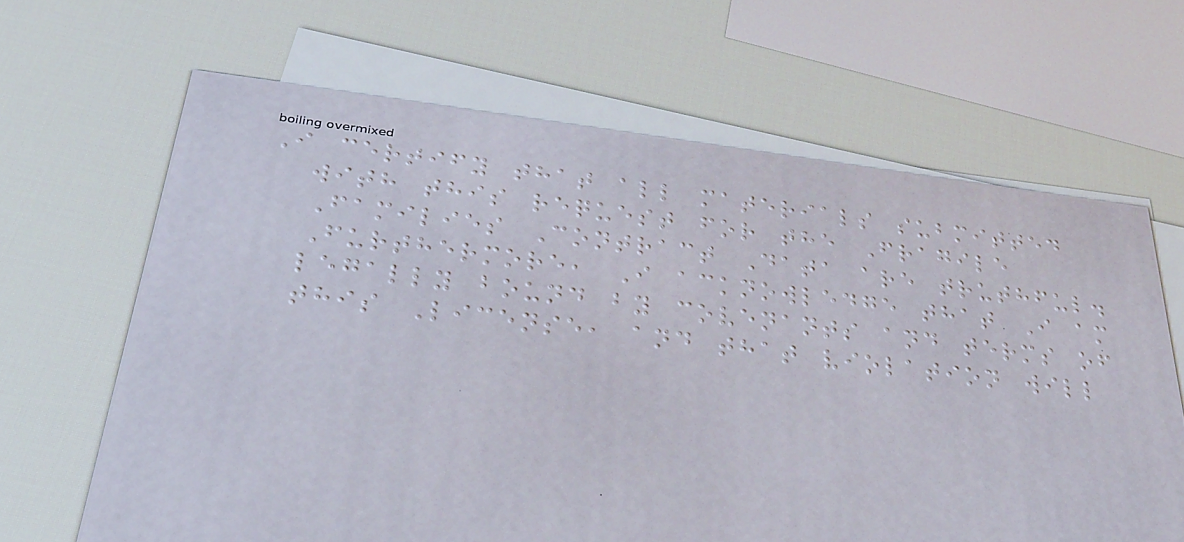I certify that all materials submitted
with this request for the Fragile
Families Contract Data are truthful.
Furthermore, I acknowledge that I am
legally bound by covenants and terms of
this License, and that violation will
